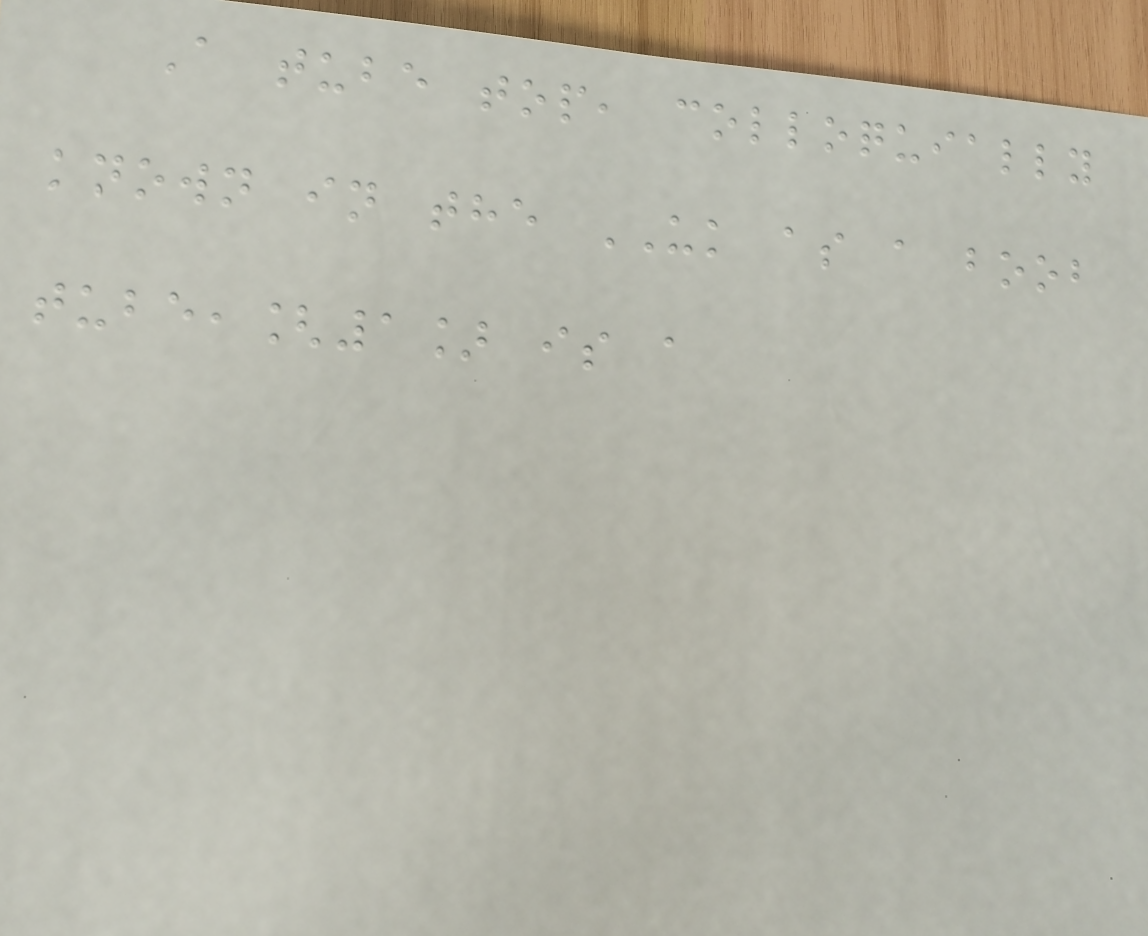A tube top, colloquially
known in the UK as a boob
tube,[1] is a
